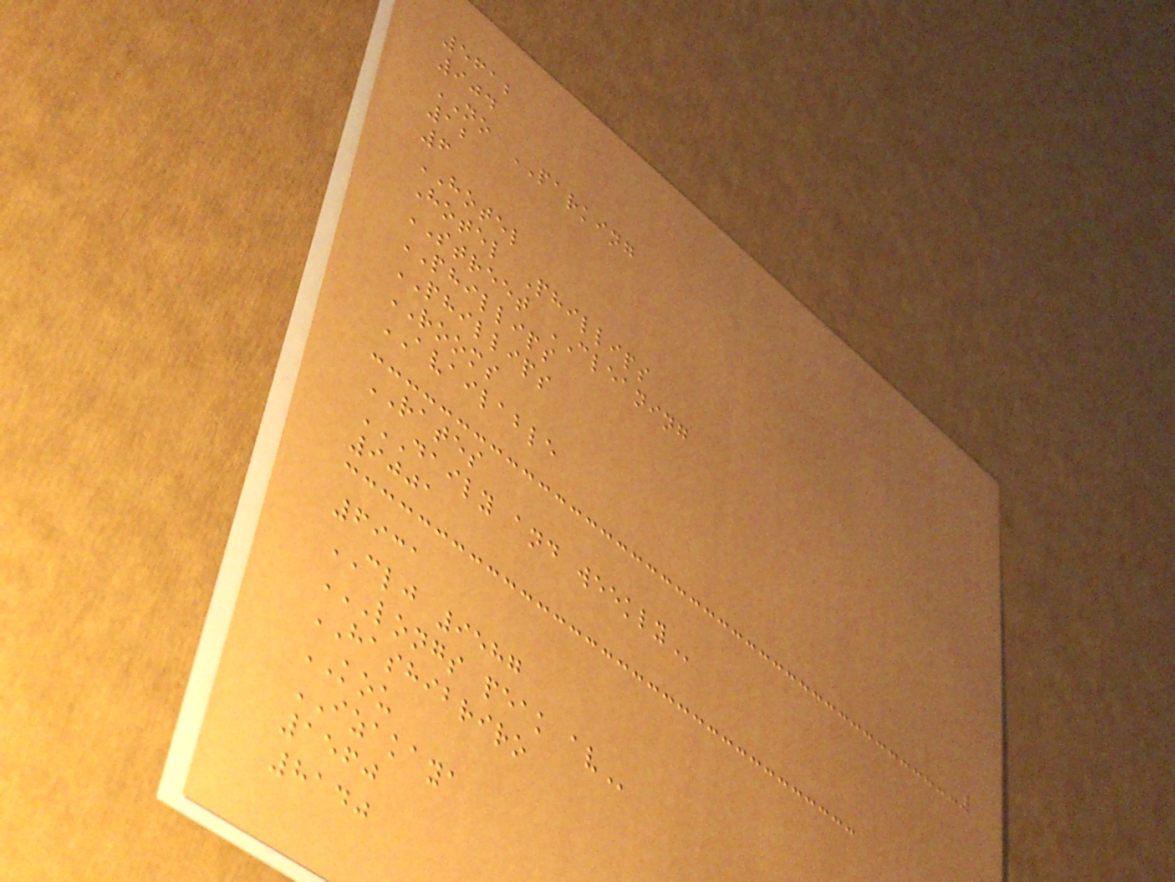5612
904
NO PARKING
12
6
HOTEL
Hotel Phillips
STREET CLEANING
PHILLIPS
PHILLIPS
ROOMS
AVAILABLE
RATES
DAILY AND WEEKLY
9001
6931
CLJ 9587
LONGS PEAK AV
HASHIBRIRO
KOU
IZAKAYA
1560
8140
